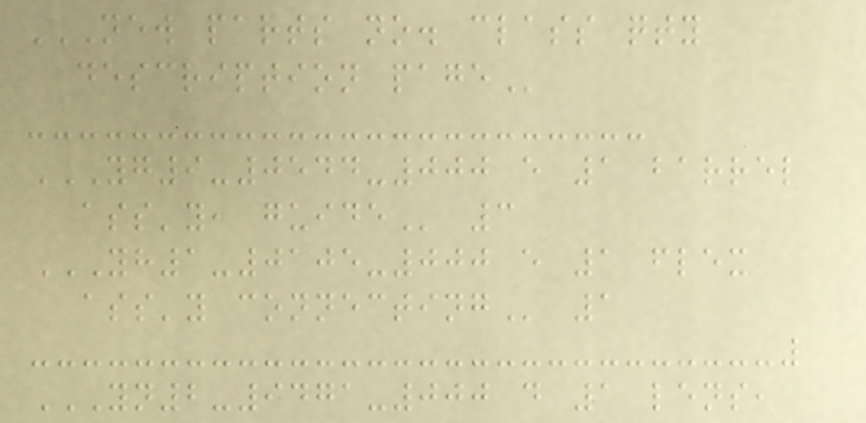NEW PARTS NO. CLASS QTY
DESCRIPTION PAGE
YG9-0544-000 E 1 BARREL
ASS'Y, GUIDE 3
YH1-0105-000 E 1 FLEX
ASS'Y CONNECTING 1
YN2-9471-000 D 1 LENS,
